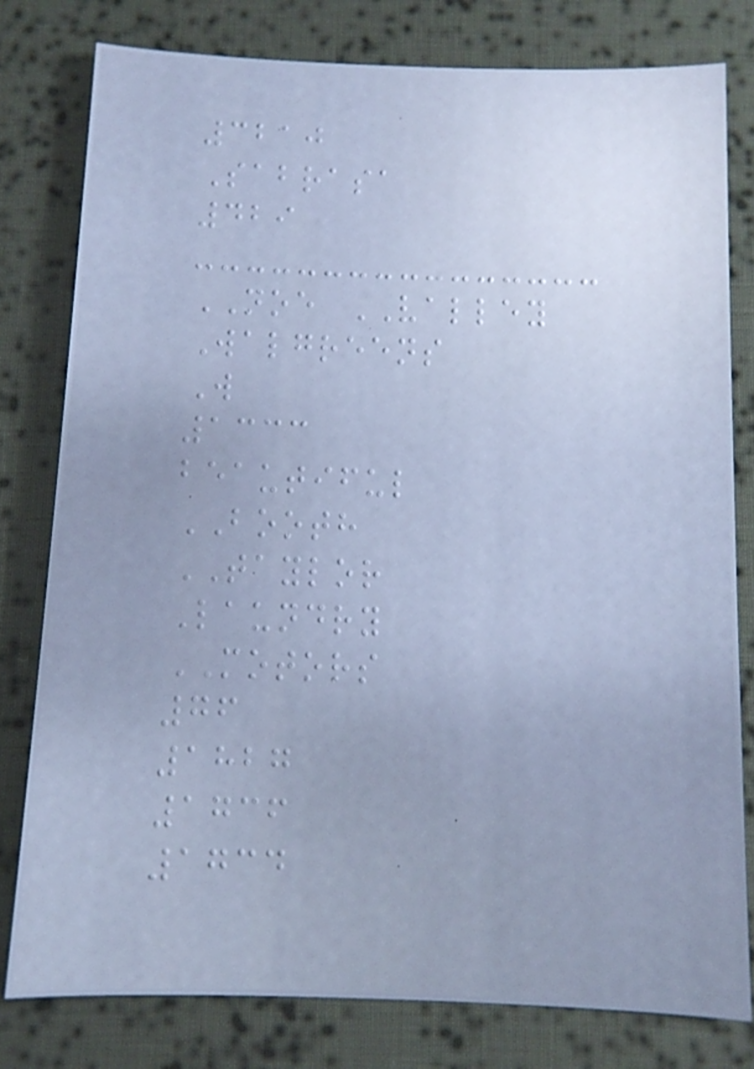3210
Sabrasa
429
NOE VALLEY
Walgreens
W
1333
beautiful
BOOTH
TAYLOR
Laundry
MOTORS
76
1827
1736
1734
